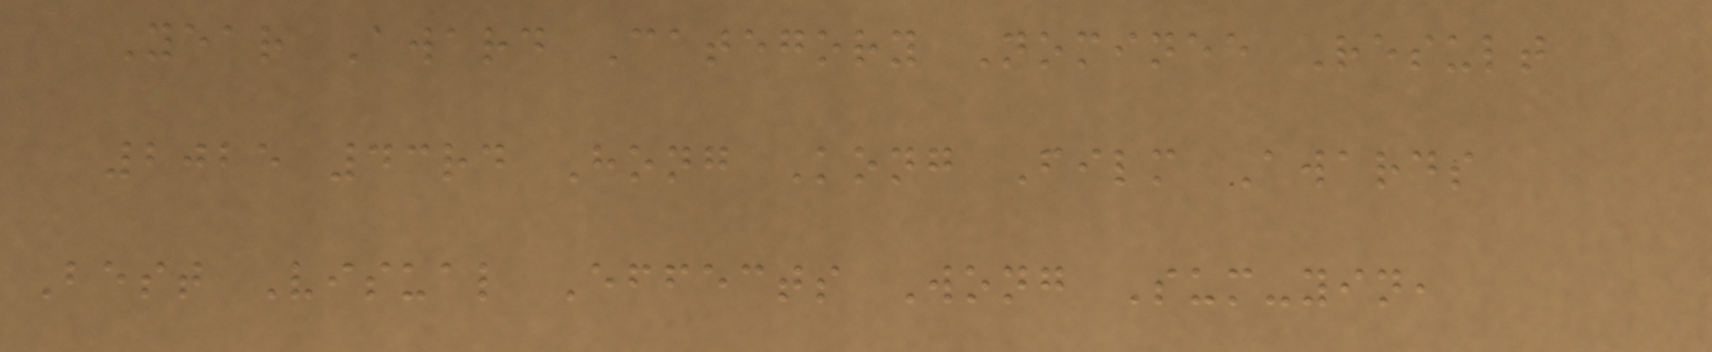Year Award Category Nominee Result
2025 43rd Hong Kong Film Awards
Best Visual Effects Wong Sum-yin,
